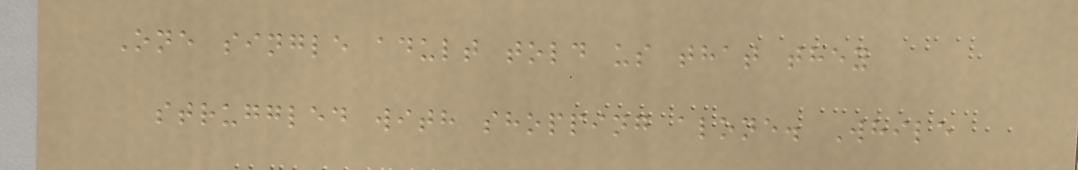One single adult told us that they
struggled with shopping alone. While
